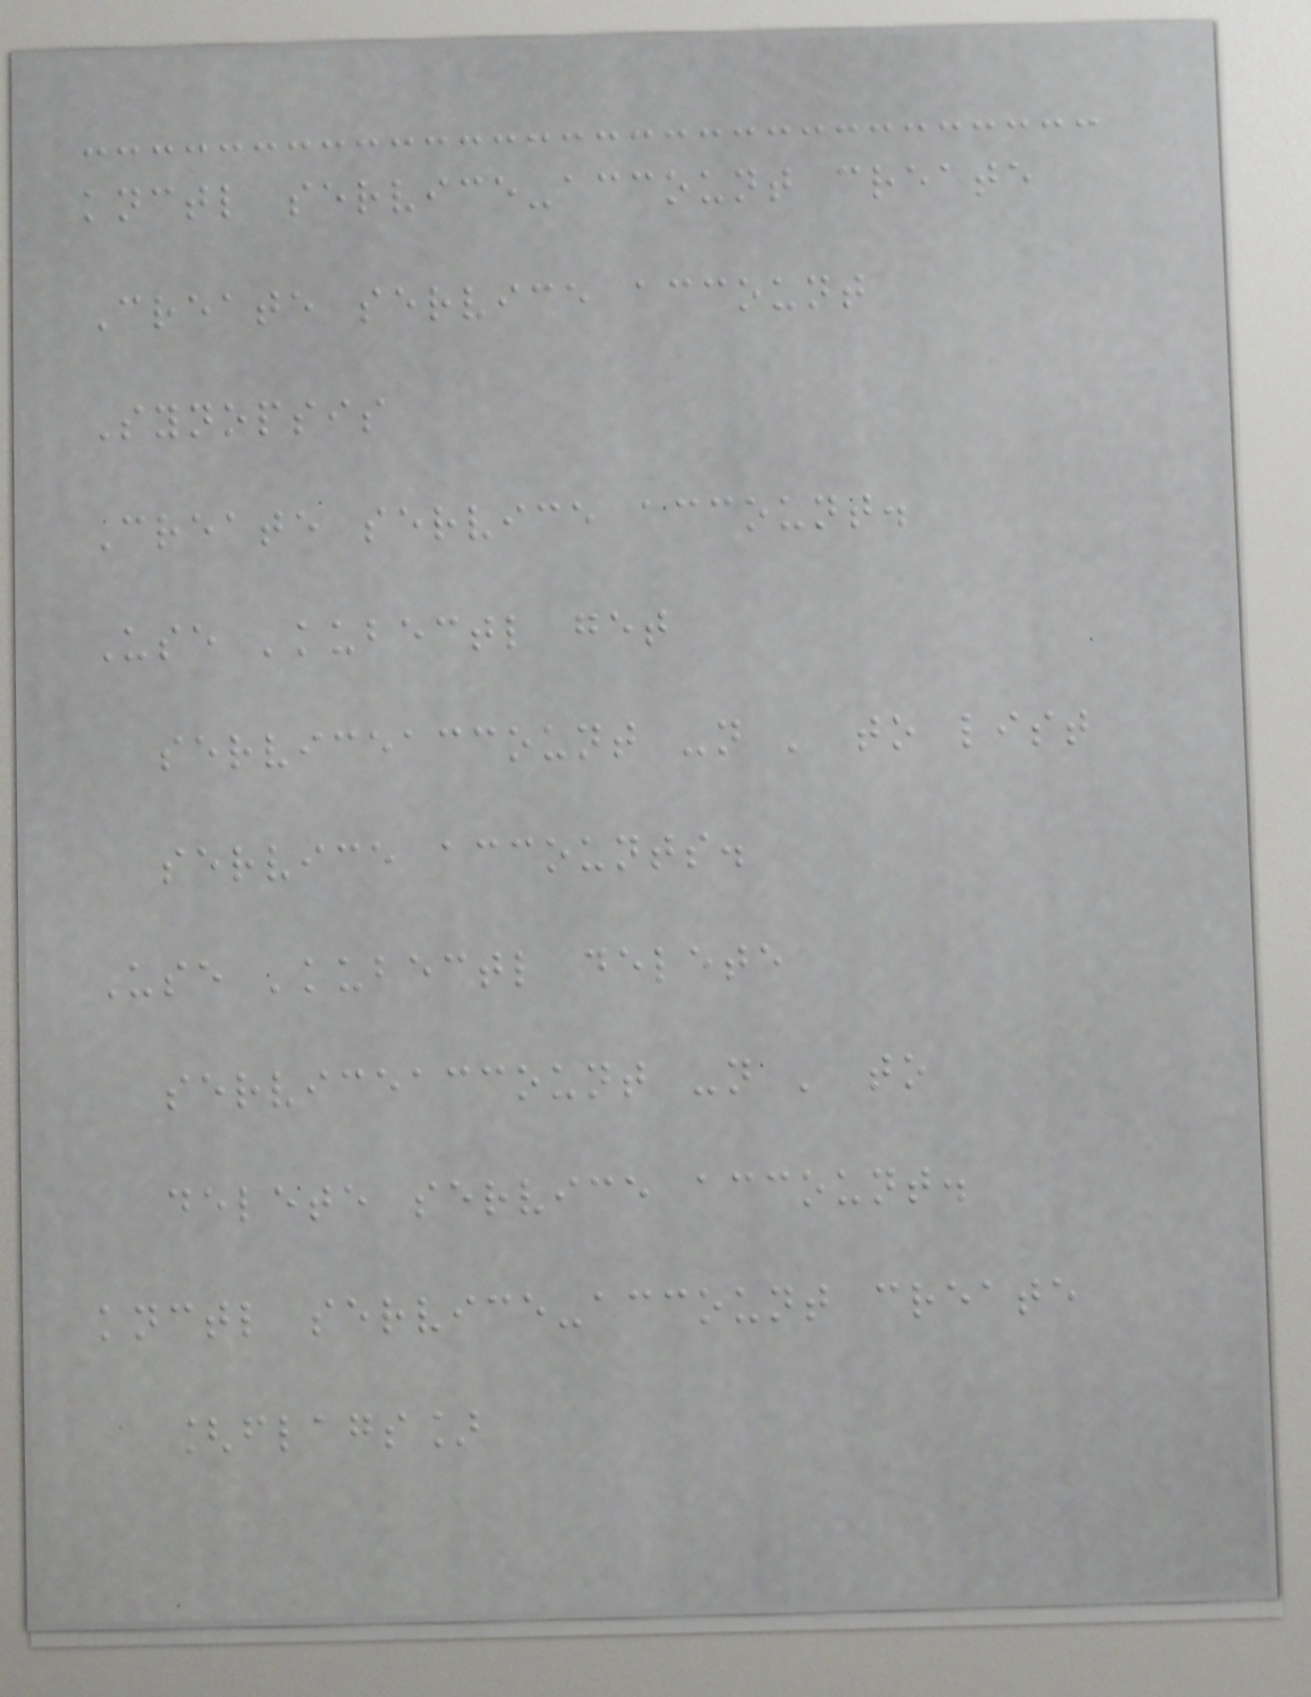knctl service-account create
Create service account
Synopsis
Create service account.
Use 'kubectl get
serviceaccount -n ' to list
service accounts.
Use 'kubectl delete
serviceaccount -n ' to
delete service account.
knctl service-account create
[flags]
